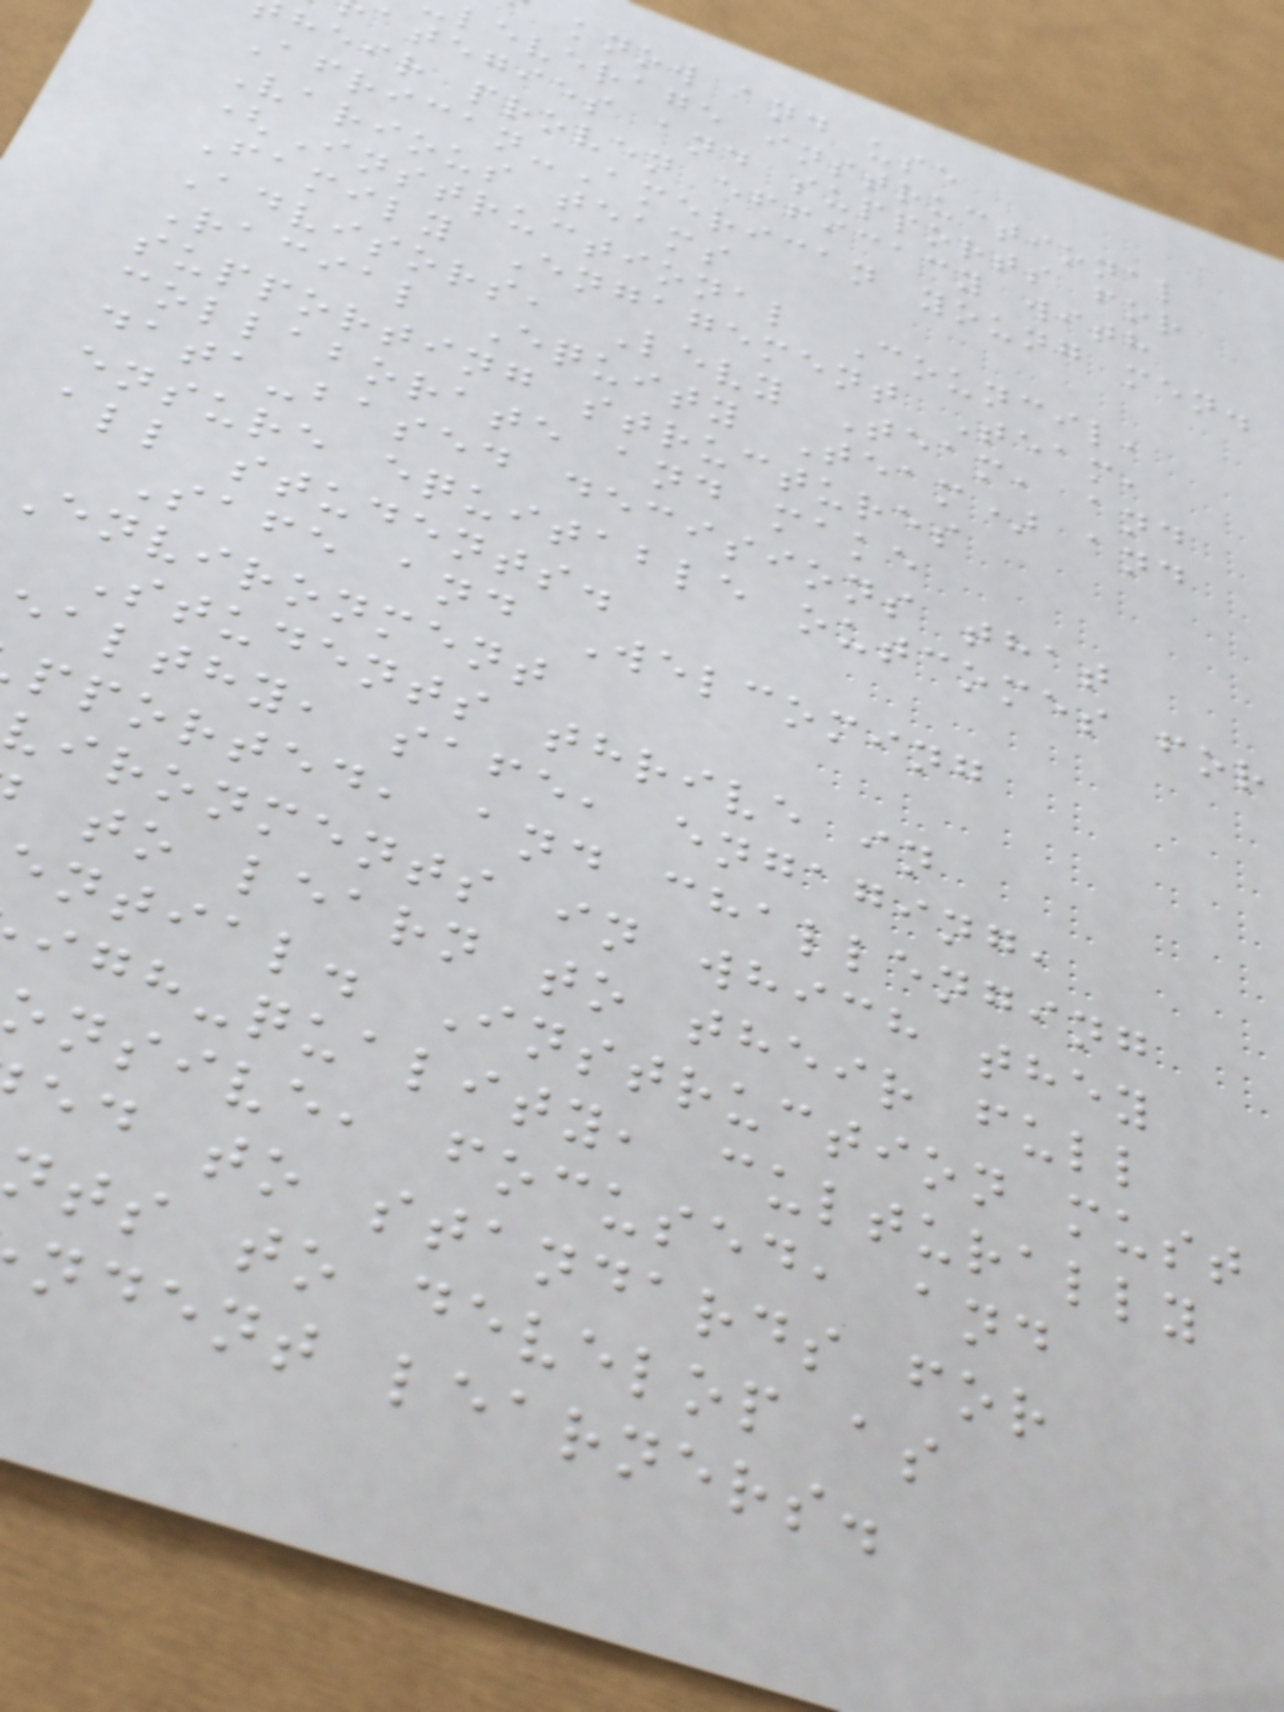know and use
leverage instructional
ategies and supports for
heir proven efficacy with
African-American young men.
Various teams
(Instructional Council,
Family Engagement Team,
Advisors, Levy Team, and
Racial Equity Team) and
supporting structures
collaborate and make
data-based decisions that
ensure equitable outcomes for
all students.
Safe and Welcoming
Environment
Students thrive in
ealthy, safe, engaging,
pported, and challenging
vironments in which they
to learn to their full
ential. Instruction must
igh-quality, culturally
onsive, focused, and
ed to standards for
ts to develop as
ndent learners.
